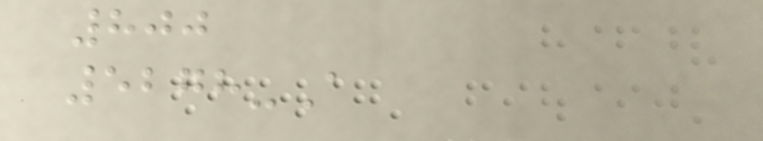800
5278-A
